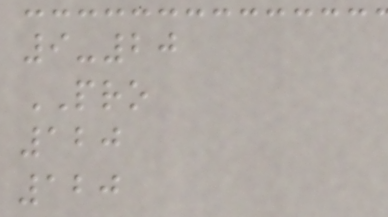9-20
PRO
120
120
